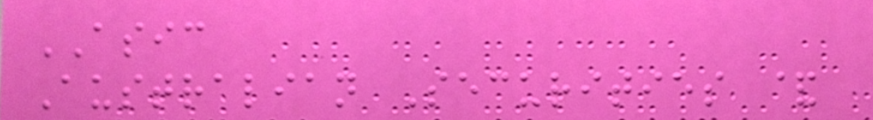ASIC
Australian Securities &
